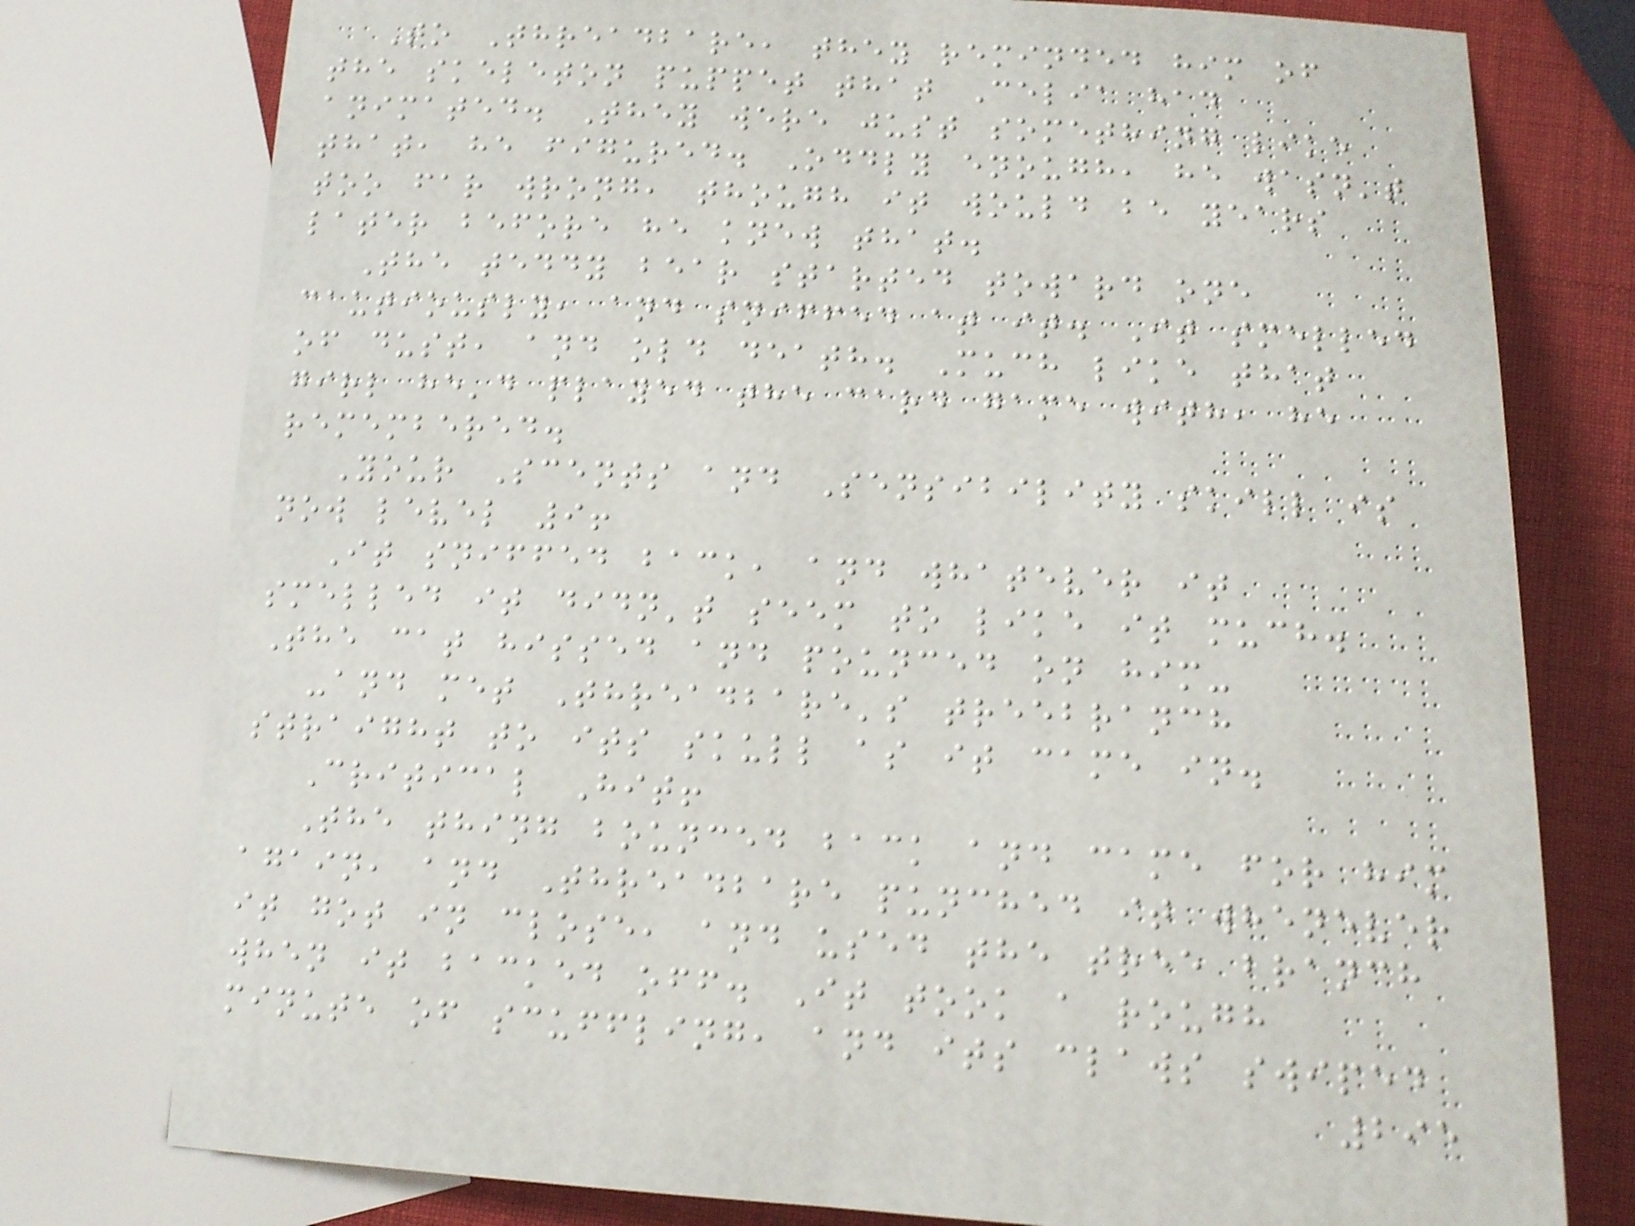To Threadbare, they reminded him of
the skeleton puppet that Celia had
animated. They were just something like
that, he figured. Oddly enough, he wasn't
too far wrong, though it would be years
later before he knew that.
The teddy bear started toward one
cautiously, and sniffed at it. It smelled
of dust, and old death. Much like that
girl he'd played the card game with, he
remembered.
Your Scents and Sensibility skill is
now level 9!
It sniffed back, and whatever it
smelled it didn't seem to like it much.
The cat hissed and pounced on him-
-and met Threadbare's treebranch
straight to its skull as it came in.
Critical Hit!
The thing bounced back and came for him
again, and Threadbare punched it whenever
it got in close, and used the tree branch
when it backed off. It took a rough
minute of scuffling, and its claws swiped
295
